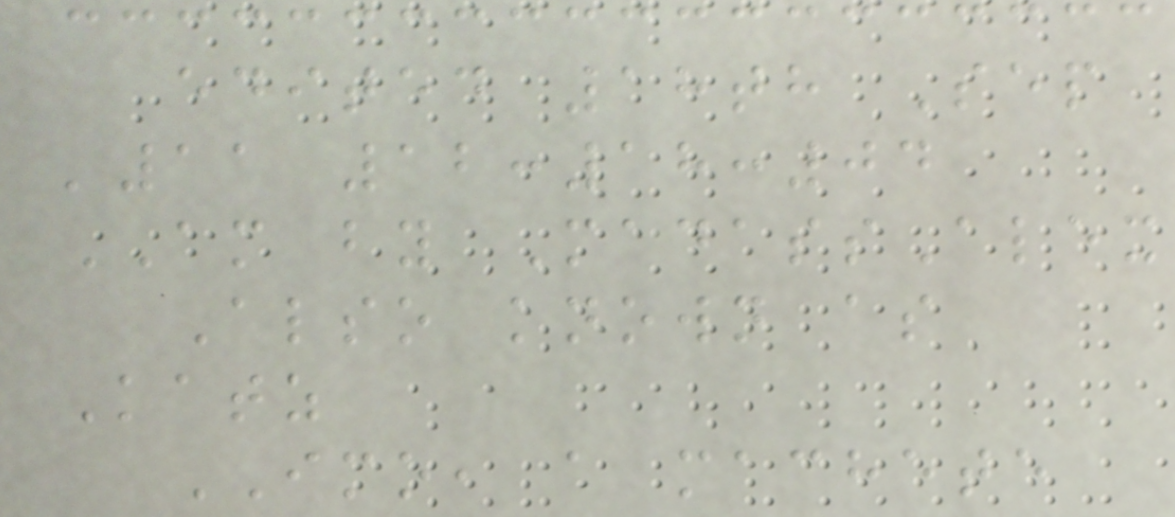edited 18th Sep
'11 12:18:04
AM by MadassAlex
Also known as
Katz
IMO, a machete
